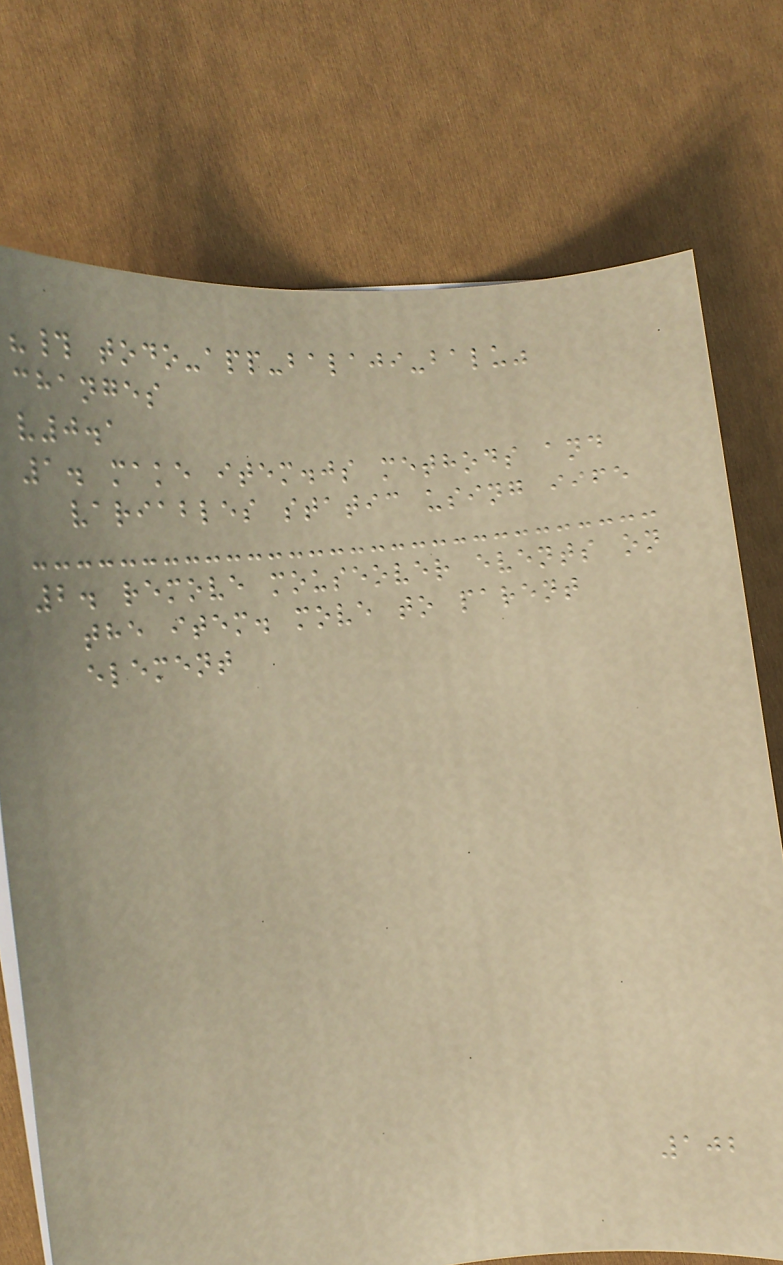"# todo-app-balaji-balu"
changes
v0.1
1. make item.js methods and
variables static using iife
2. remove mouseover events on
the item. move to parent
element
102
